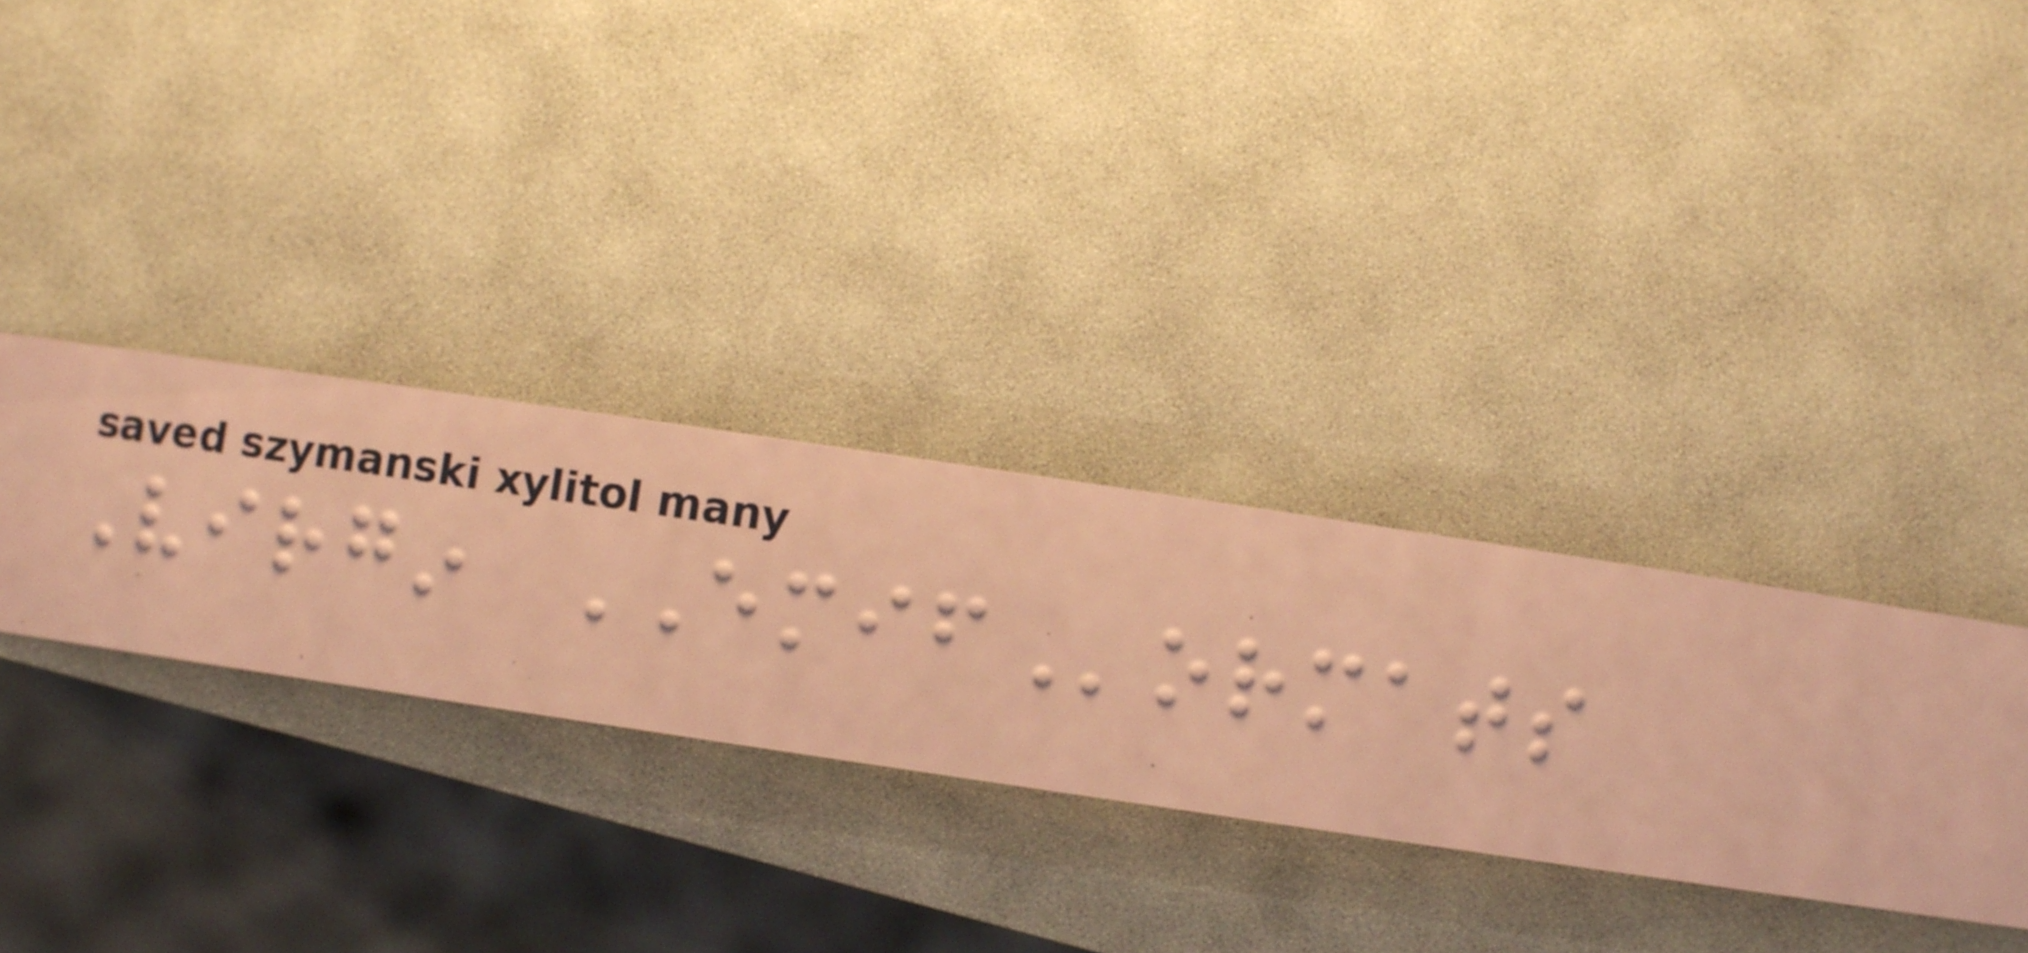Virgin EMIFormats
